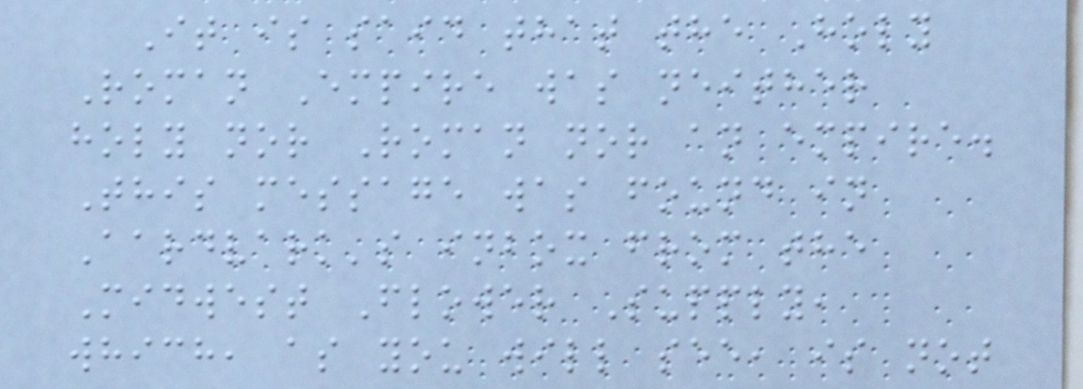It is said that the Holy
Roman Empire was neither
holy nor Roman nor an empire.
This message was found in
Aardvark's inbox from the
Midwest Flower Supply,
which, as you will see, is not
